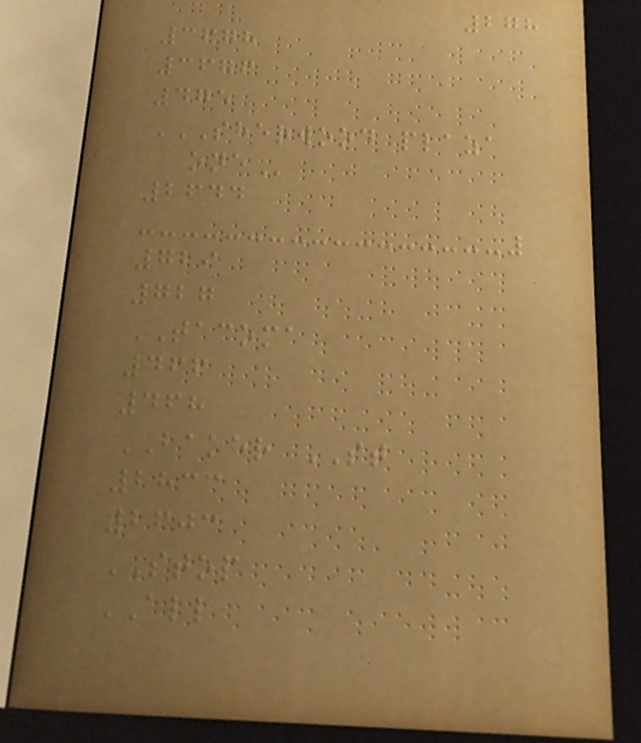278
3678
3676
475
SHERWOOD PLAZA
ONE
2644
729
727
TACOMA
466
468
BAKER ST
2833
2603
STOP
ALL
